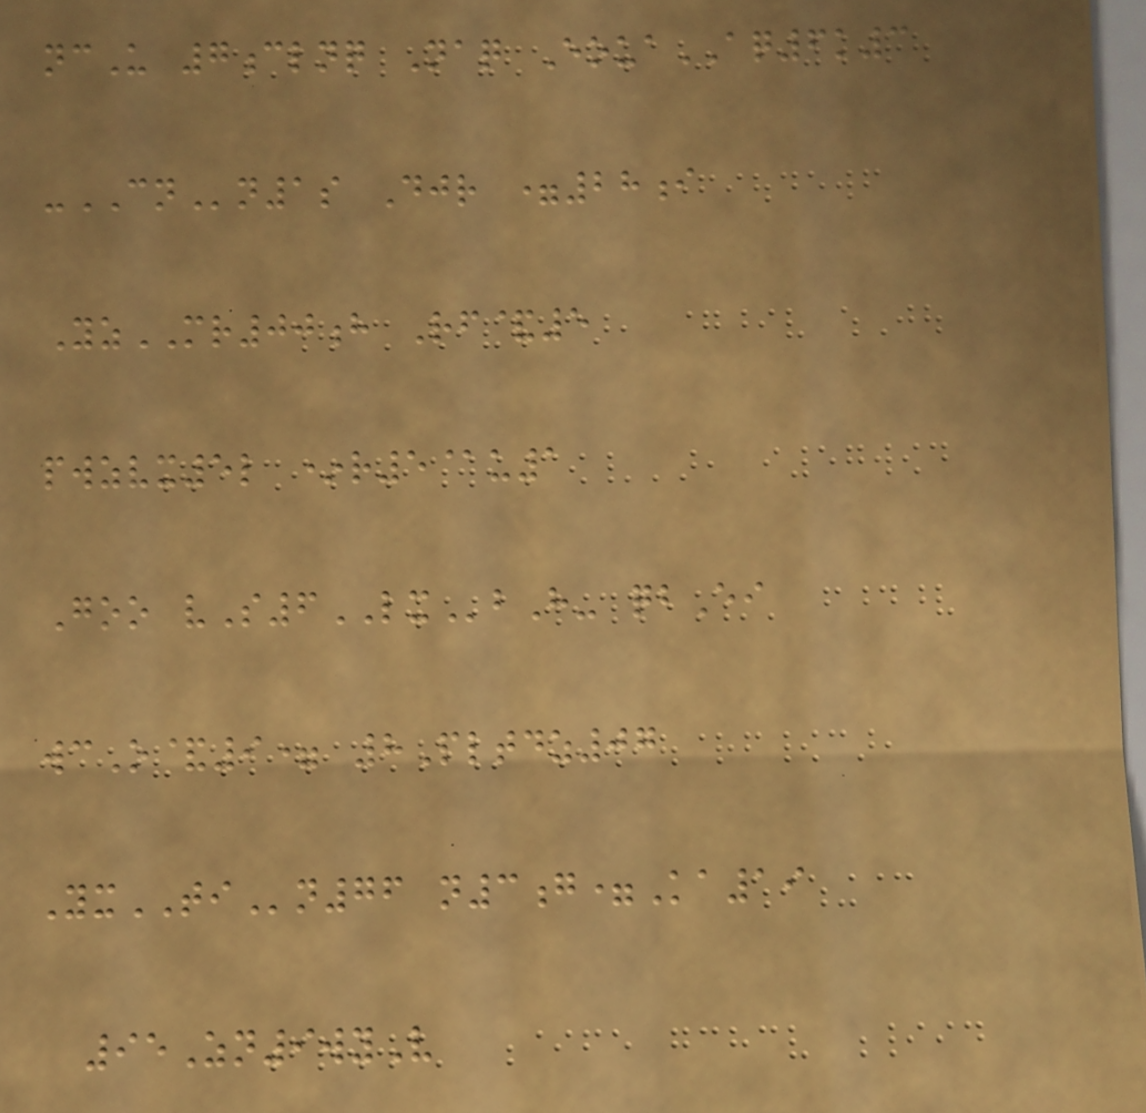ncU 7clnq Naq EouaAQ6k3
-CNn1s Djr =28i
YzMR00h Rf&5
pwzvx5l *r5@u1
Goo vS6LXbH- qbEi
wcO&9= 8Pltdz07
YxTIn76 n3g=Ka19
95Zn9wyV
